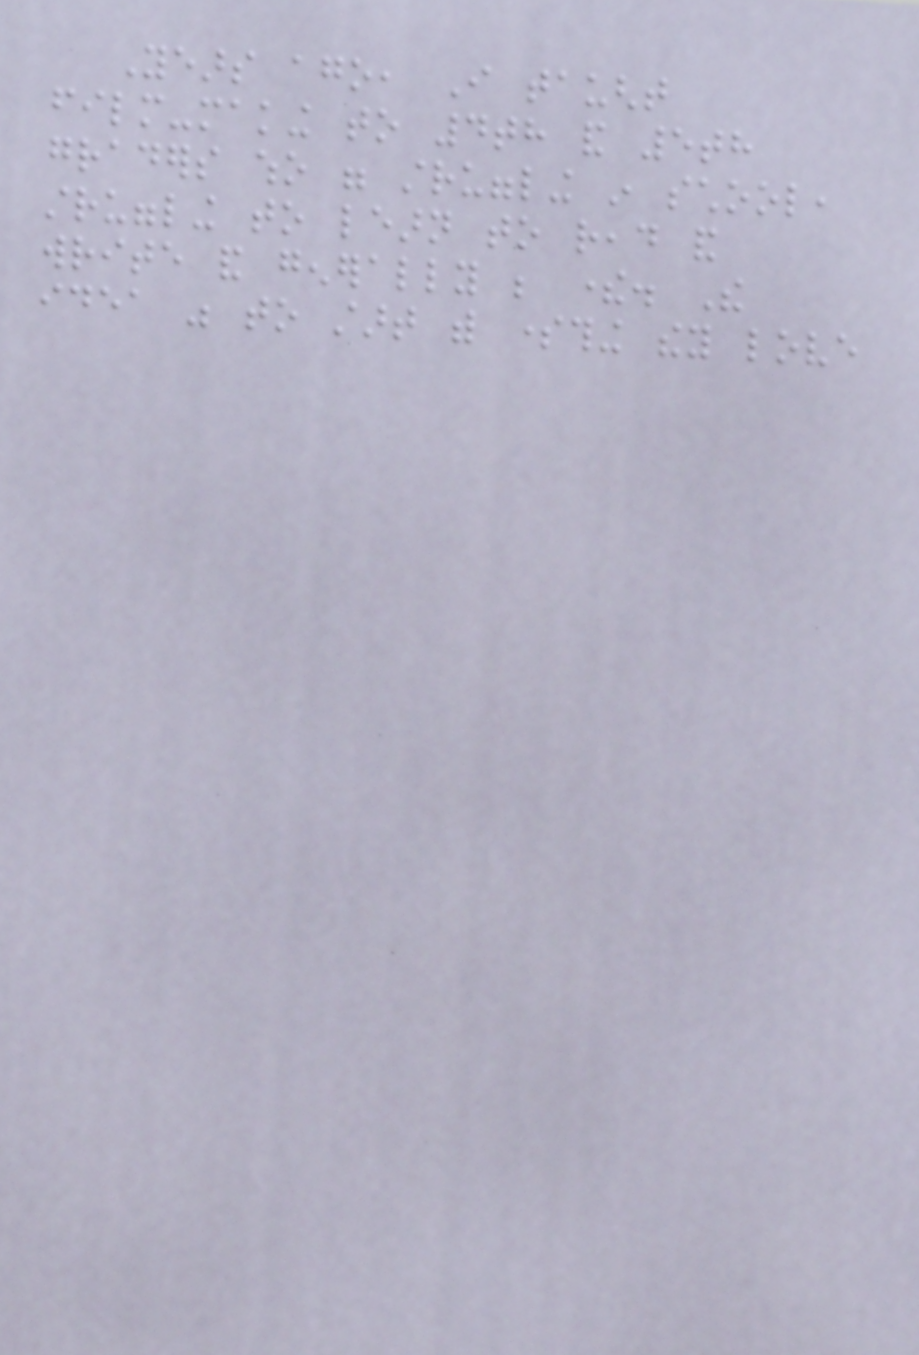Years ago, I taught
film-making to 4th and 5th
graders who were struggling in school,
struggling to learn to read and
write and generally be there. The
idea was to start with something they love
